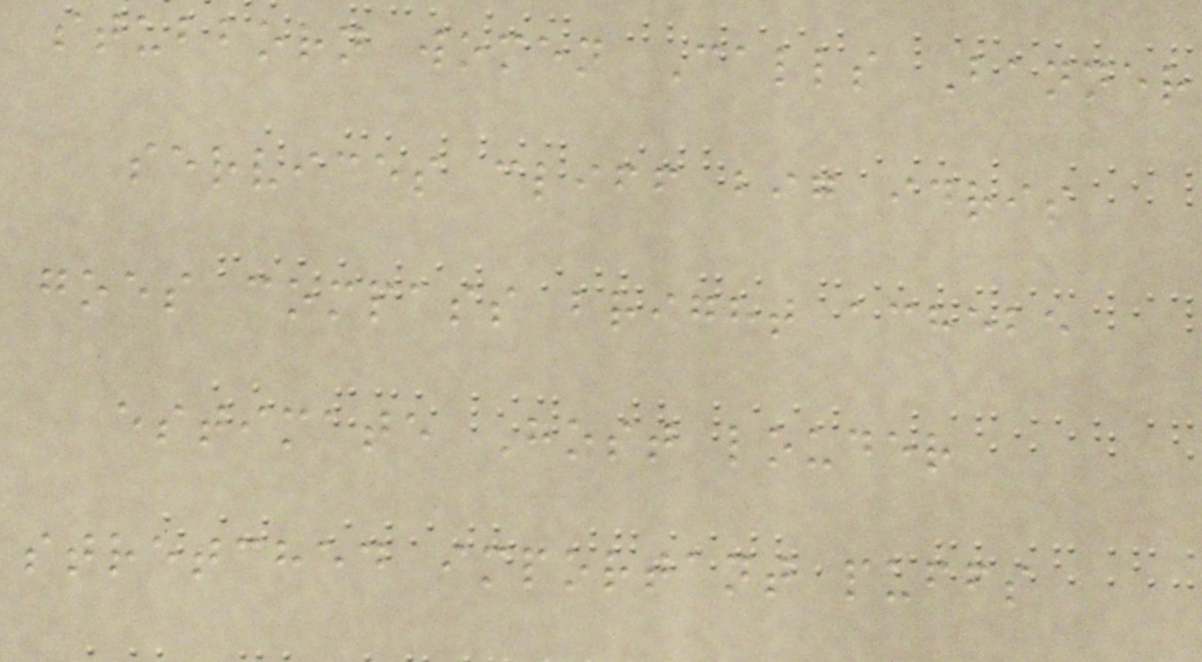stubborn women Calls Banner
services cliff big idris
goes compass bright achebe
estimate Host louder
stretched important puffs
